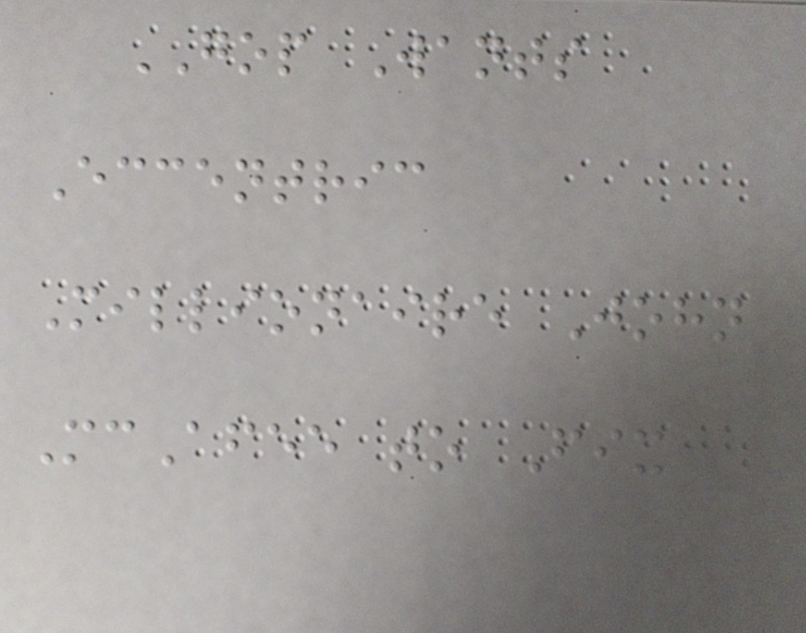GOP Wants
Eccentric
Millionaire John
McAfee to Fix
